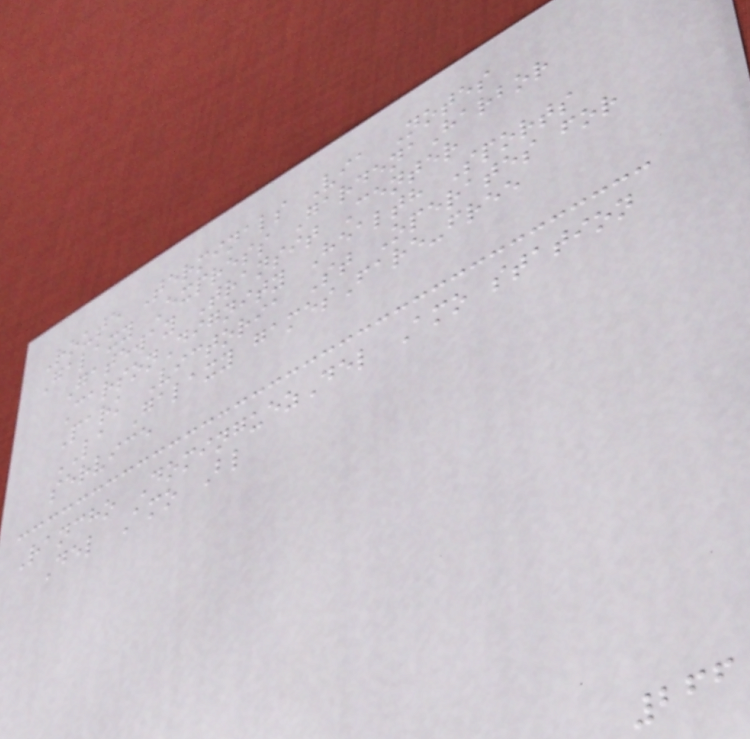Route Terminals Via Notes
Galaxy Express GardenaHarbor
Gateway Transit Center
CarsonDignity Health Sports
Park Victoria St Operates for
LA Galaxy gamesFare-free
service
Rancho DominguezDel Amo station
Del Amo Bl
266
